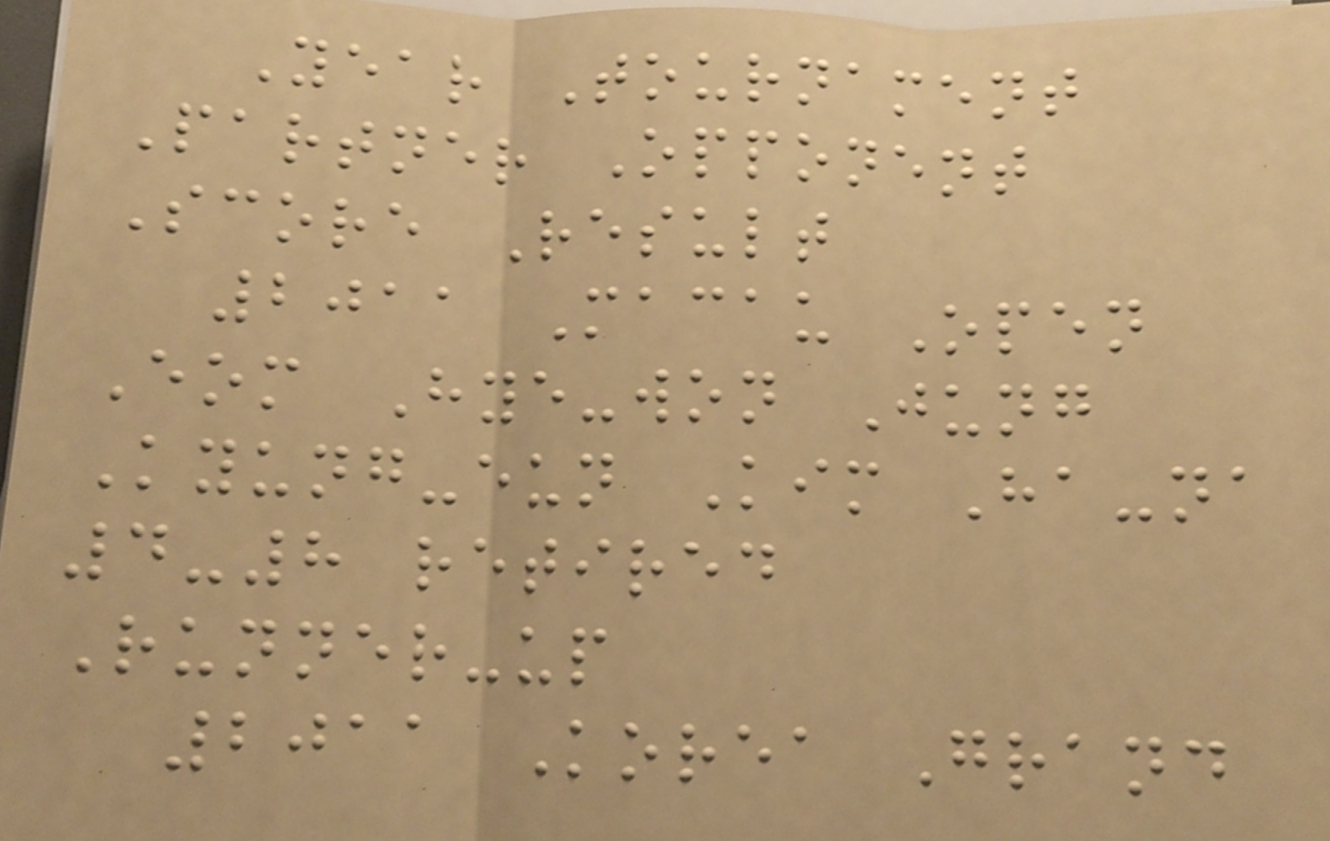Year Tournament
Partner Opponent
Score Result
2011 Macau Open
Eom Hye-won Jung
Kyung-eun Kim Ha-na
4-8 retired
Runner-up
2011 Korea Grand
